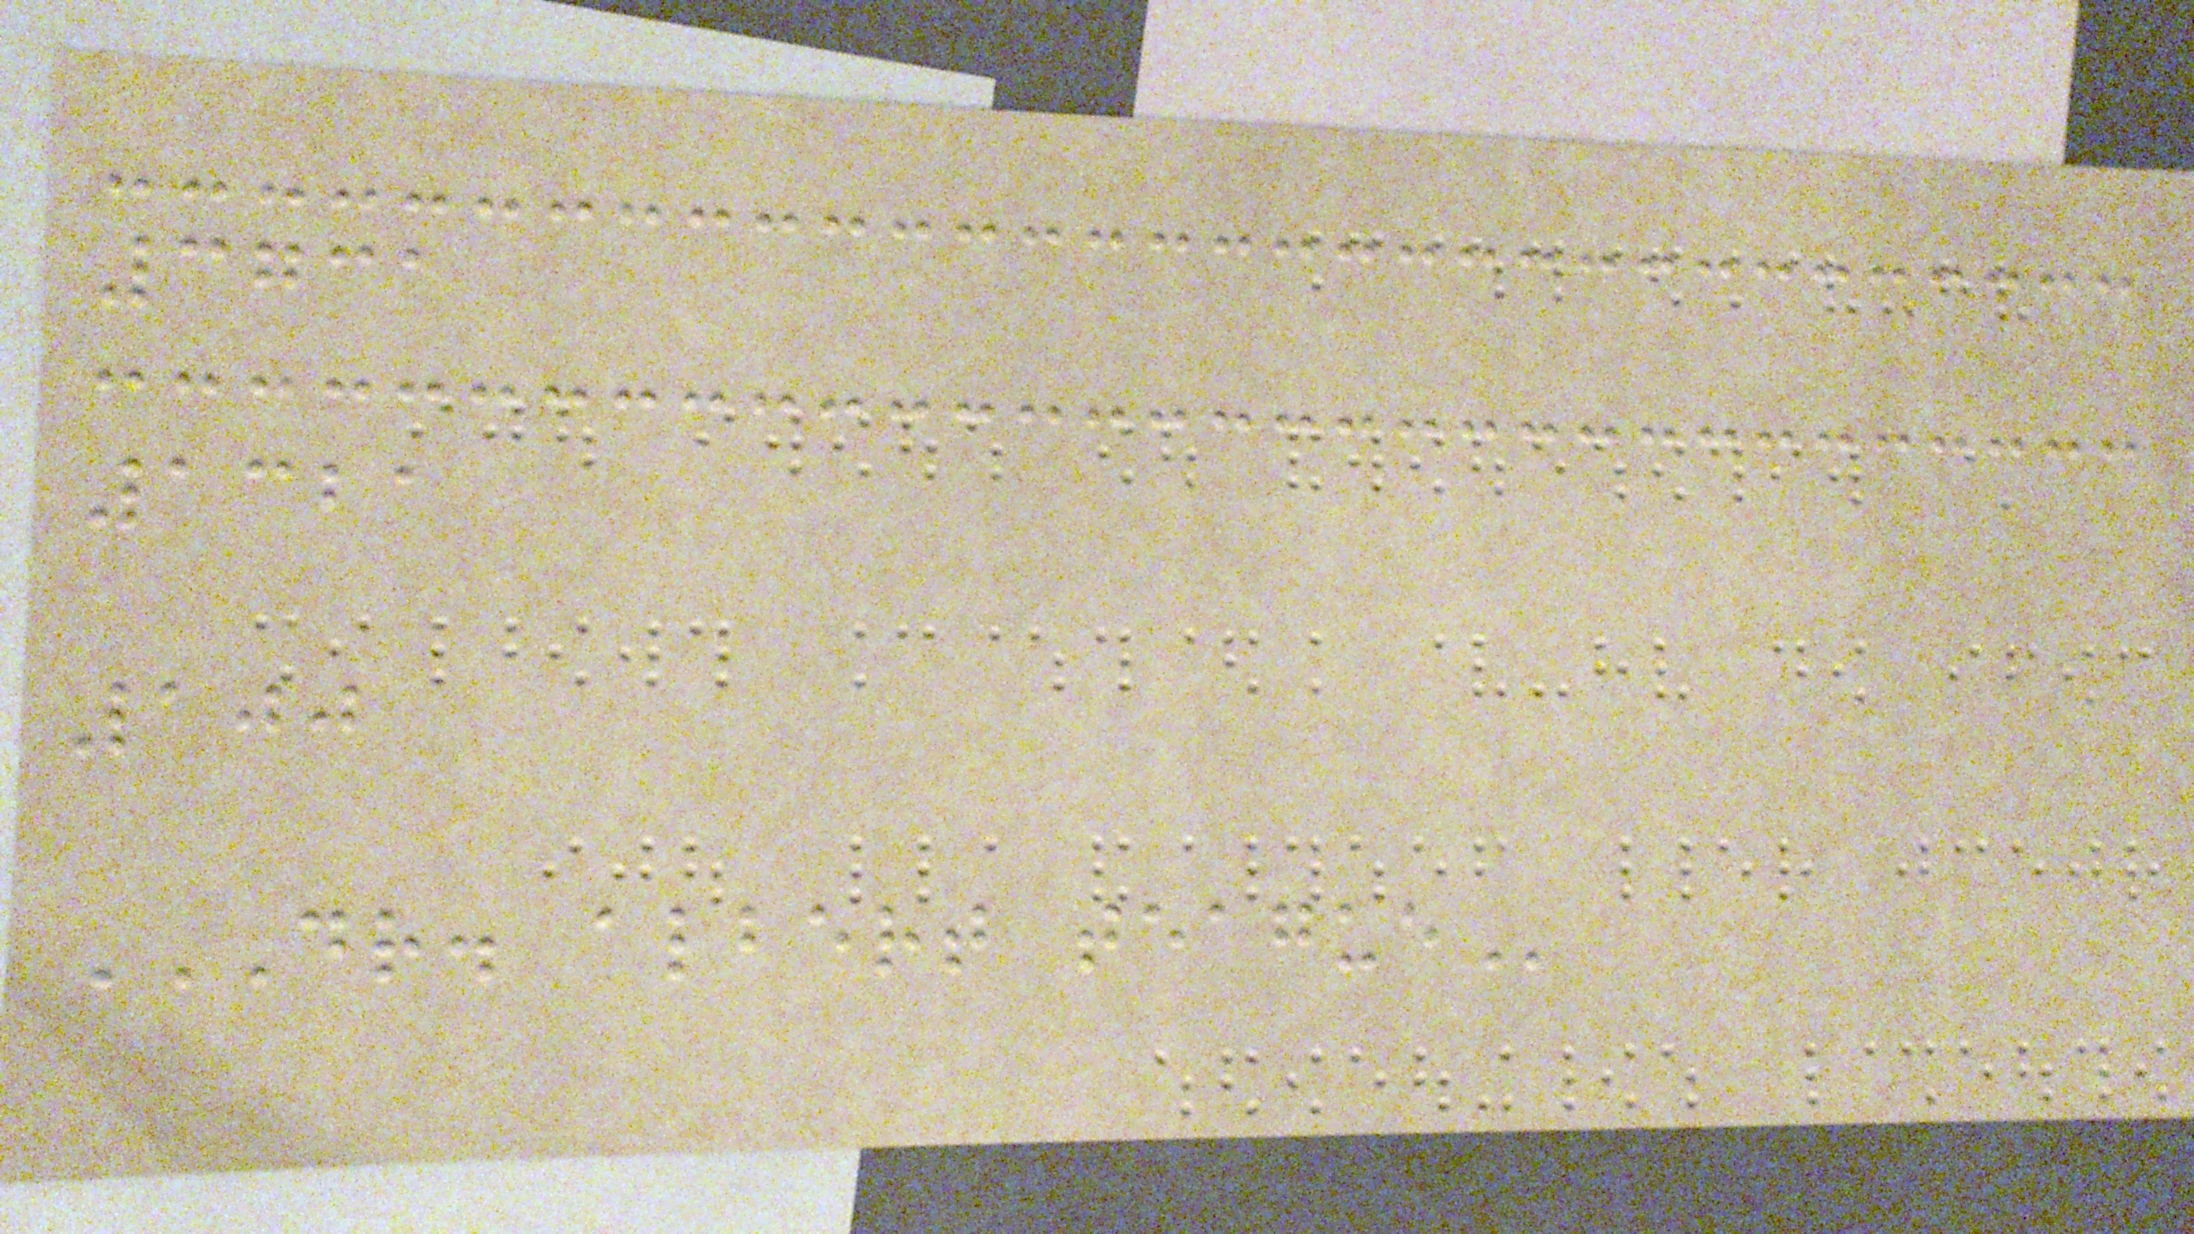3731
1321
100
DR. ALBERT TEAGUE
